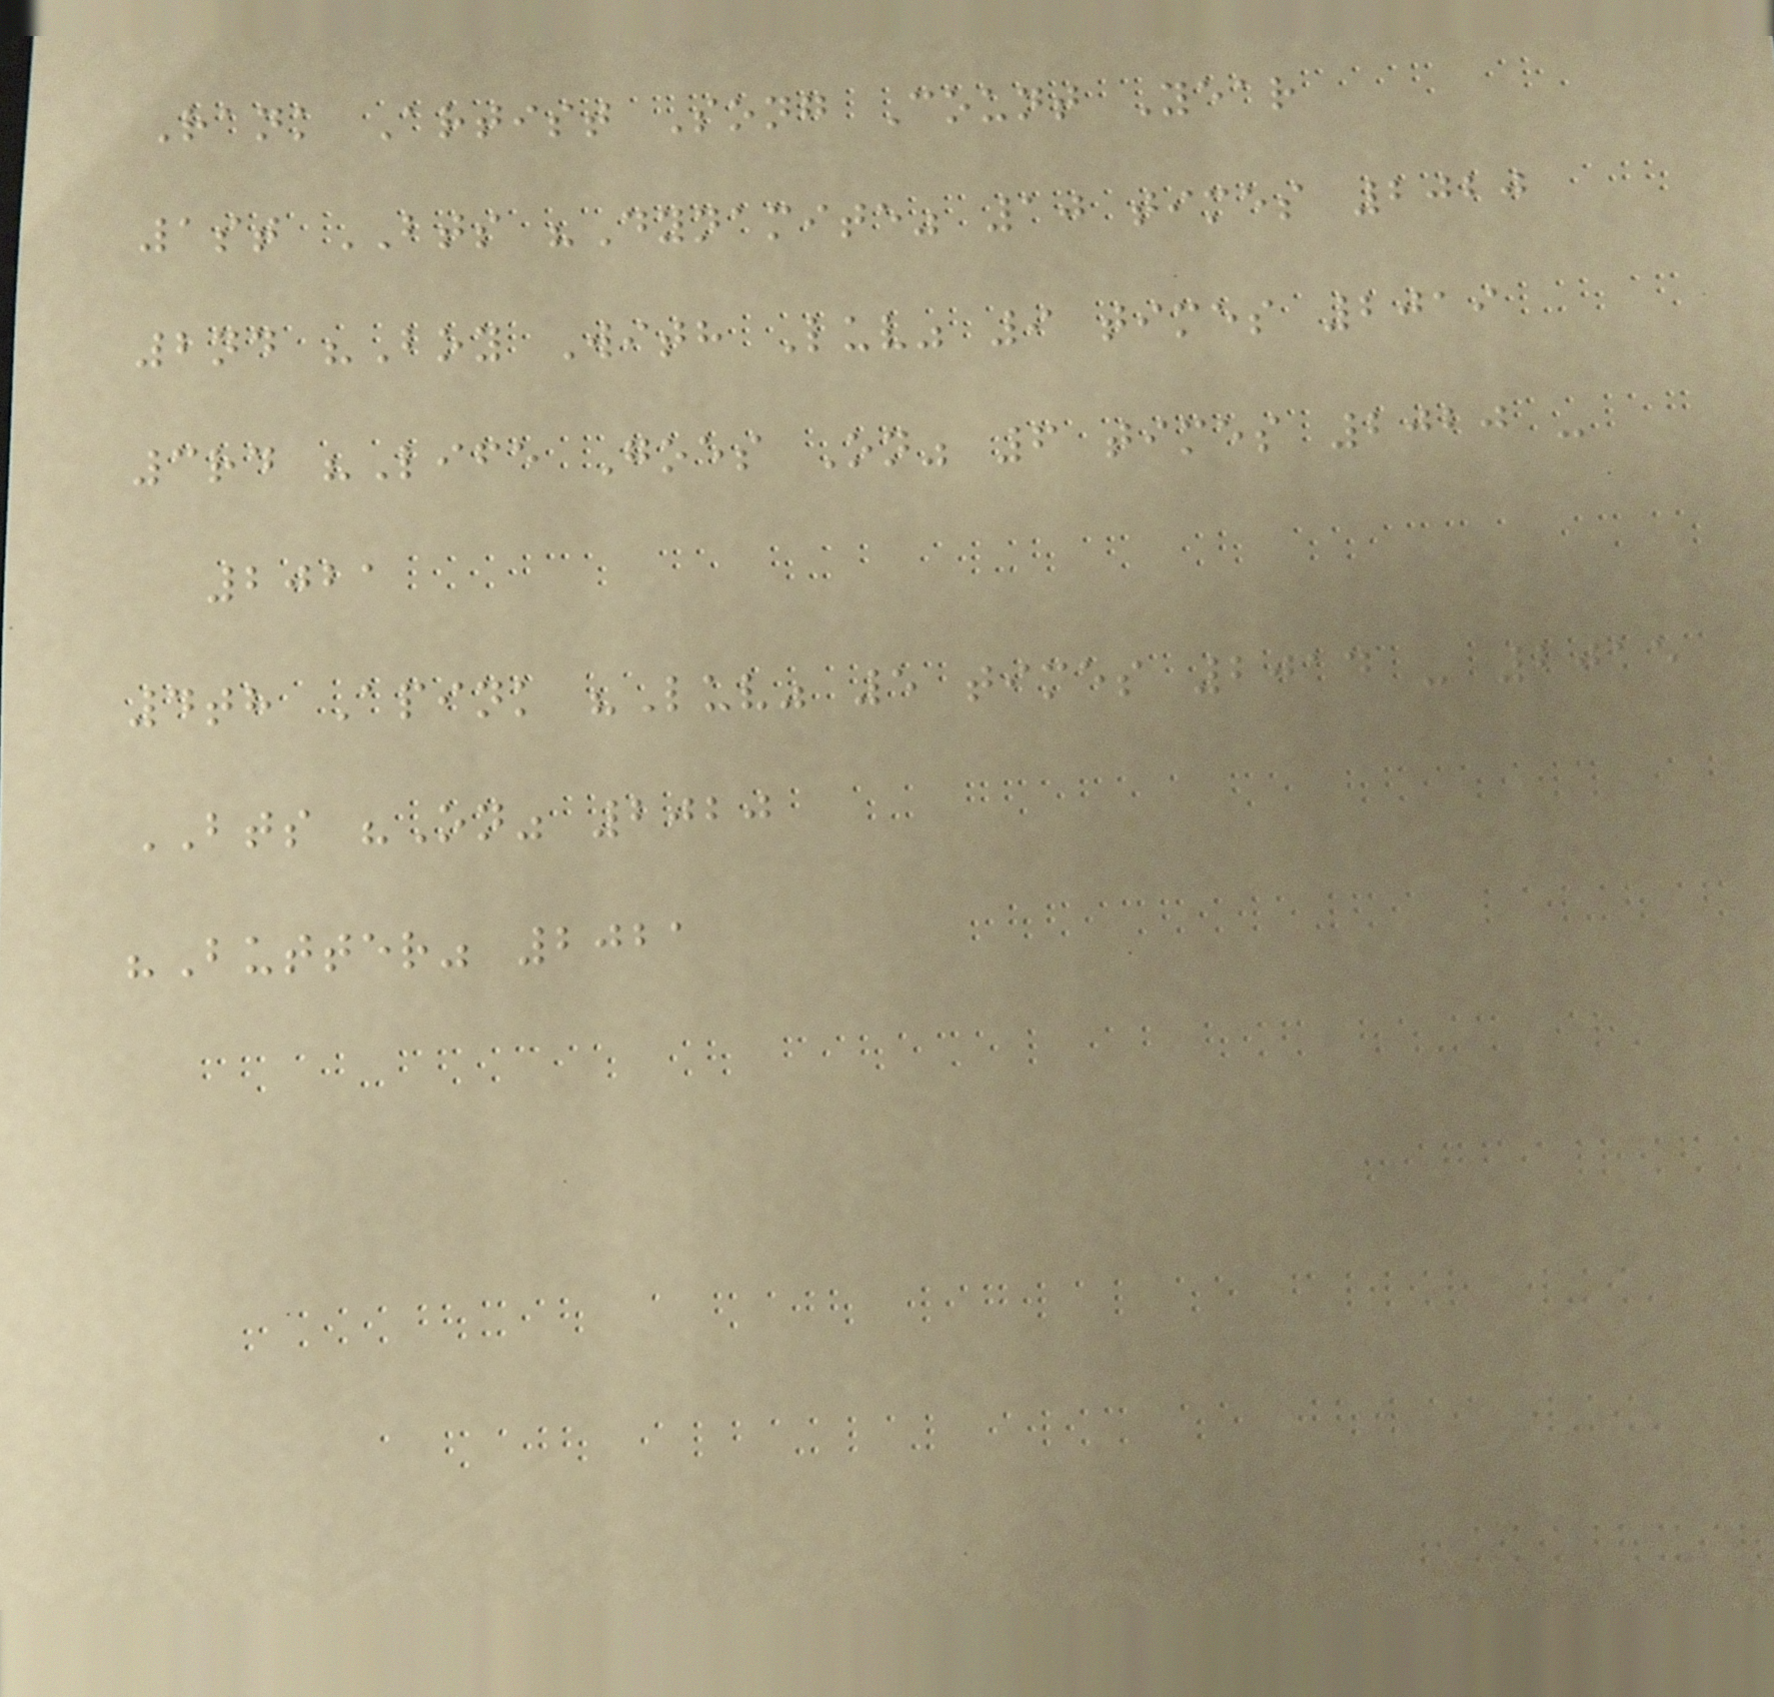Rank Artist Song Count Year
1st BTS "Dynamite" 10 times 2020
2nd "Boy With Luv" 9 times 2019
3rd "Life Goes On" 6 times 2020 -
2021
4th Apink "Luv" 5 times 2014 - 2015
BTS "On" 2020
"Butter" 2021
